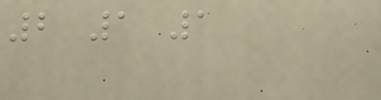2 1 1
